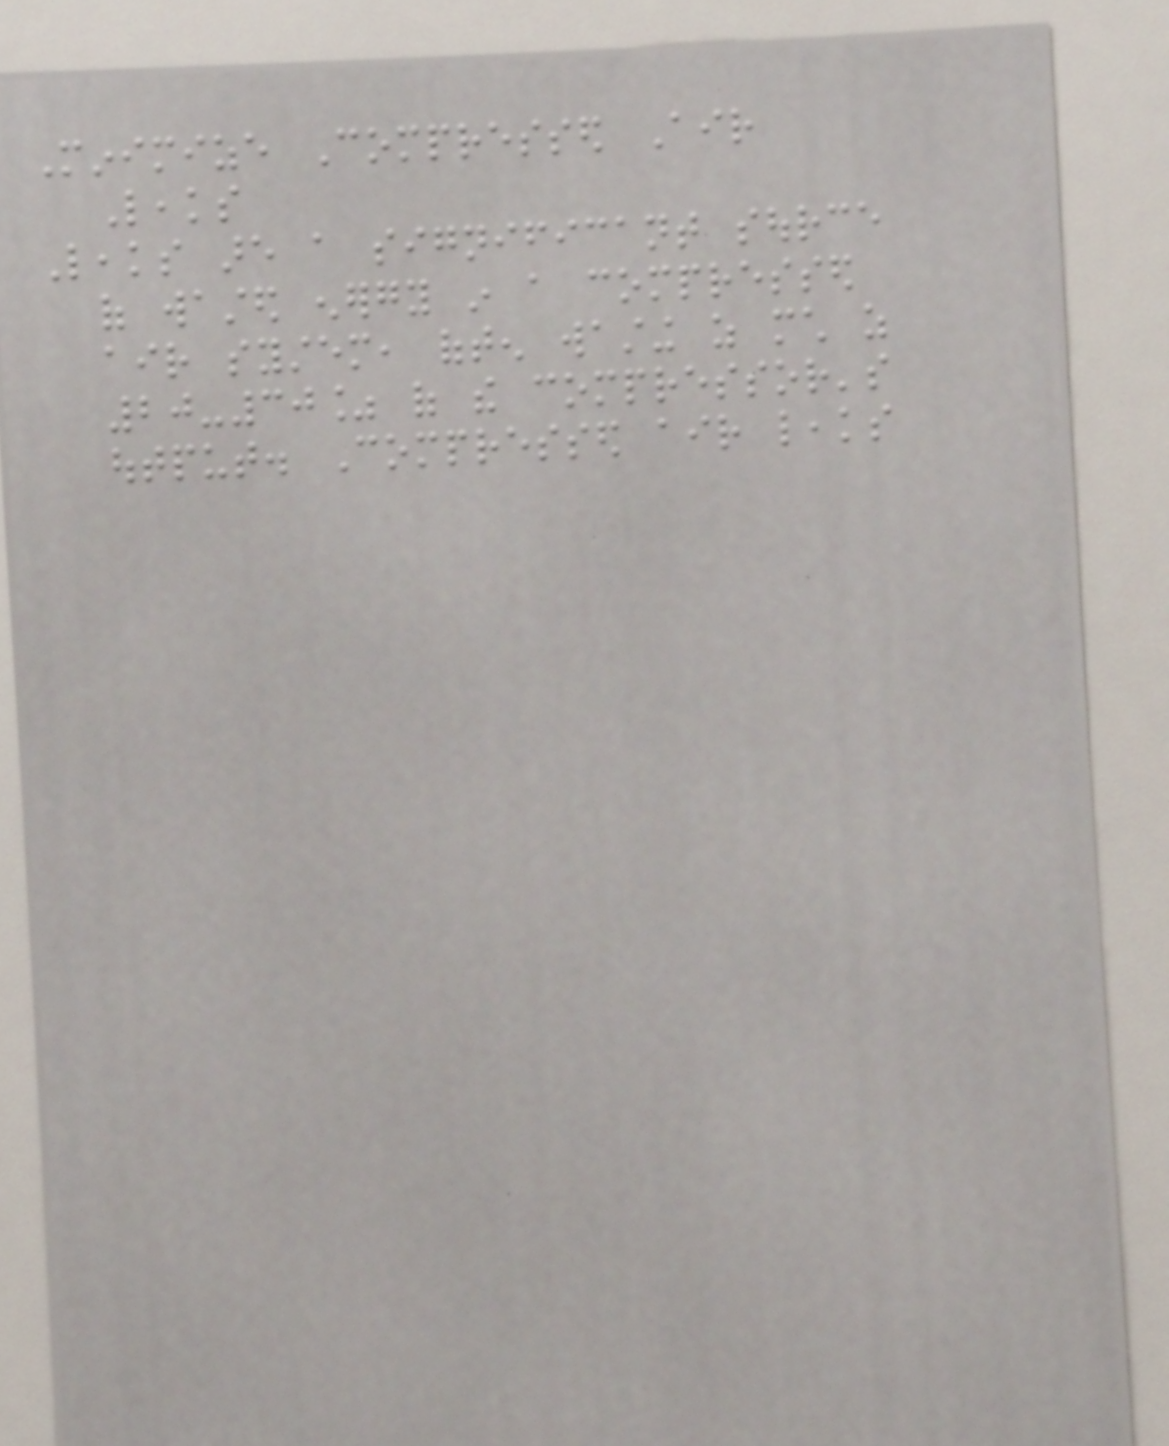Minimize Compressed Air
Leaks
Leaks are a significant source
of wasted energy in a compressed
air system, often wasting as much as
20-30% of the compressor's
output. Compressed air leaks
